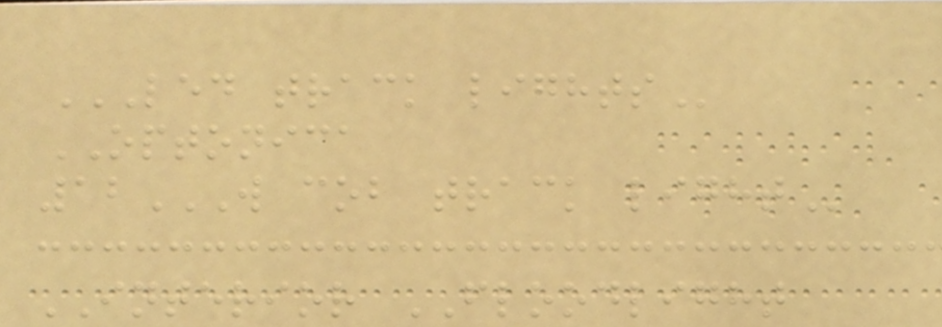LED TRACK LIGHTS
OPTONICA
12W COB TRACK LIGHT
INTERIOR FLOODLIGHT
